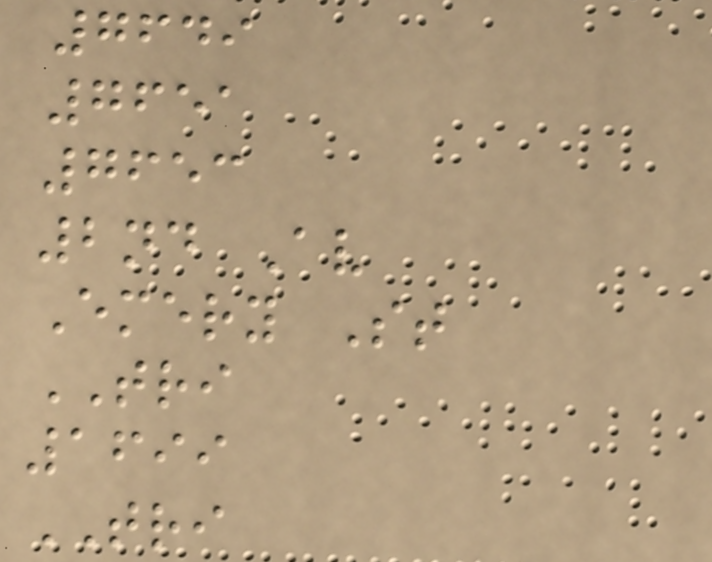7649
7651
7653
2nd Av
Emery St
TRI
1699
TRI
